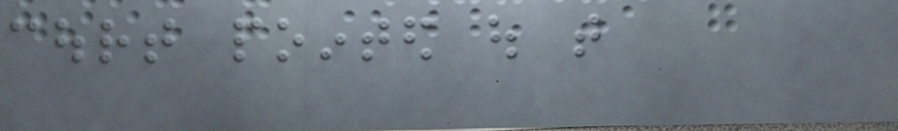court pointed out that
